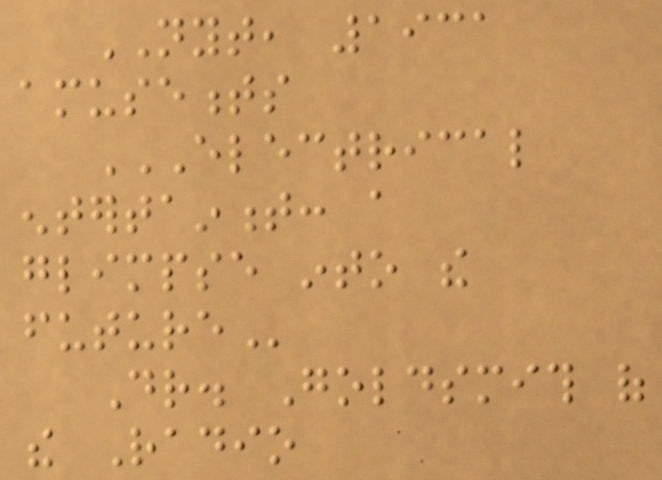NYT, 1931
amusements
ELECTRICAL
ENTERTAINMENT: A
GLIMPSE INTO THE
FUTURE
Dr. Goldsmith of
the Radio
